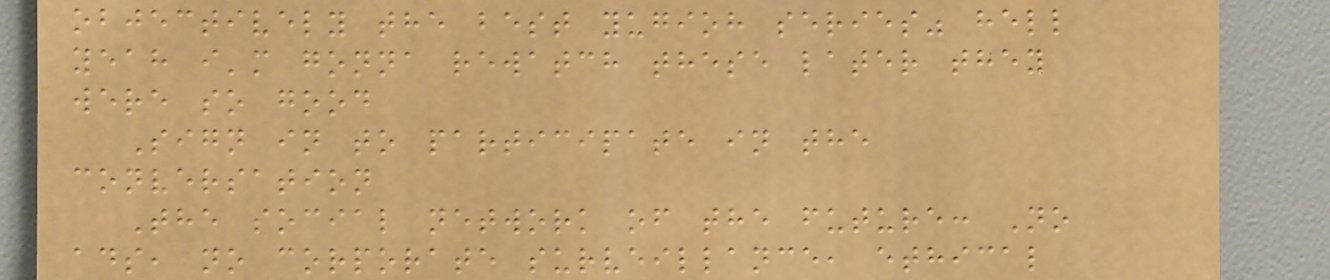objectively the best yugioh series" hell
yeah i'm gonna rewatch these later they
were so good
Sign in to participate in the
conversation
The social network of the future: No
ads, no corporate surveillance, ethical
